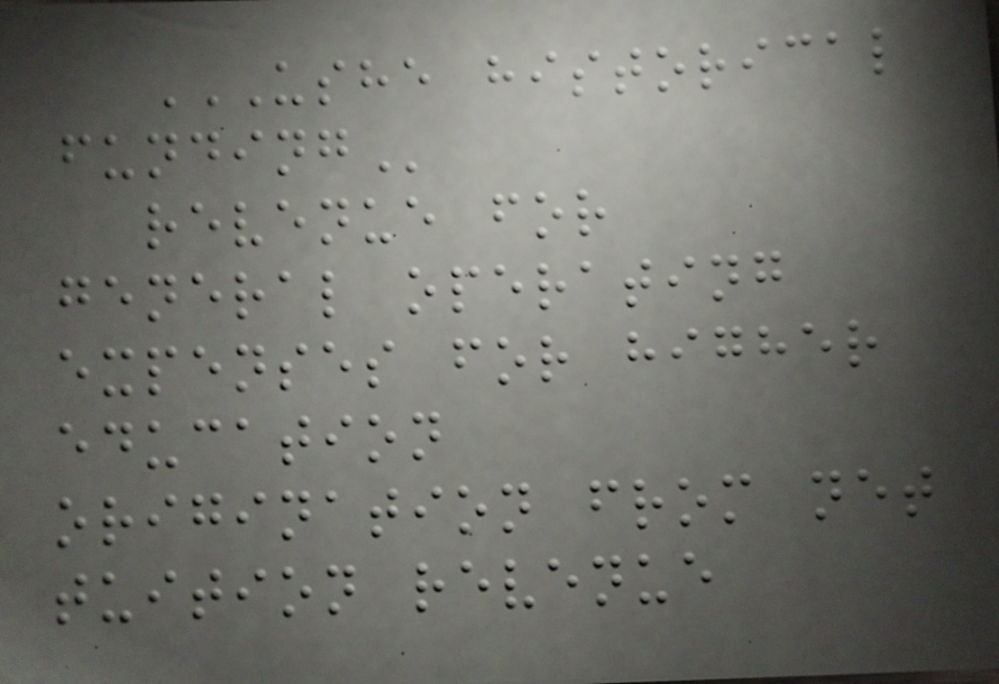USHE HISTORICAL
FUNDING
revenue for
general operating
expenses for higher
education
origination from net
tuition revenue
